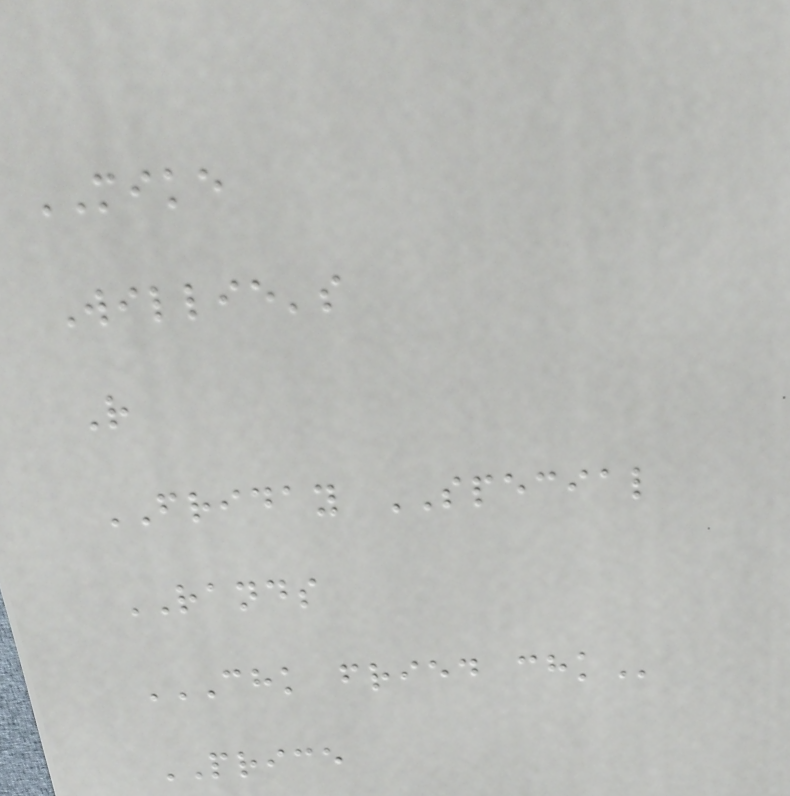MIKE
Willie's
R
FRIDAY SPECIAL
RANDS
CHK FRIED CHK
PRICE
